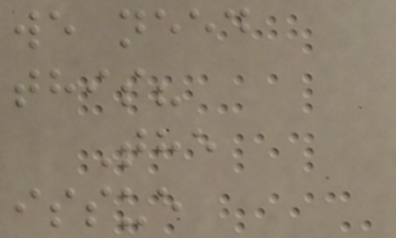we need
this?
The
issue
